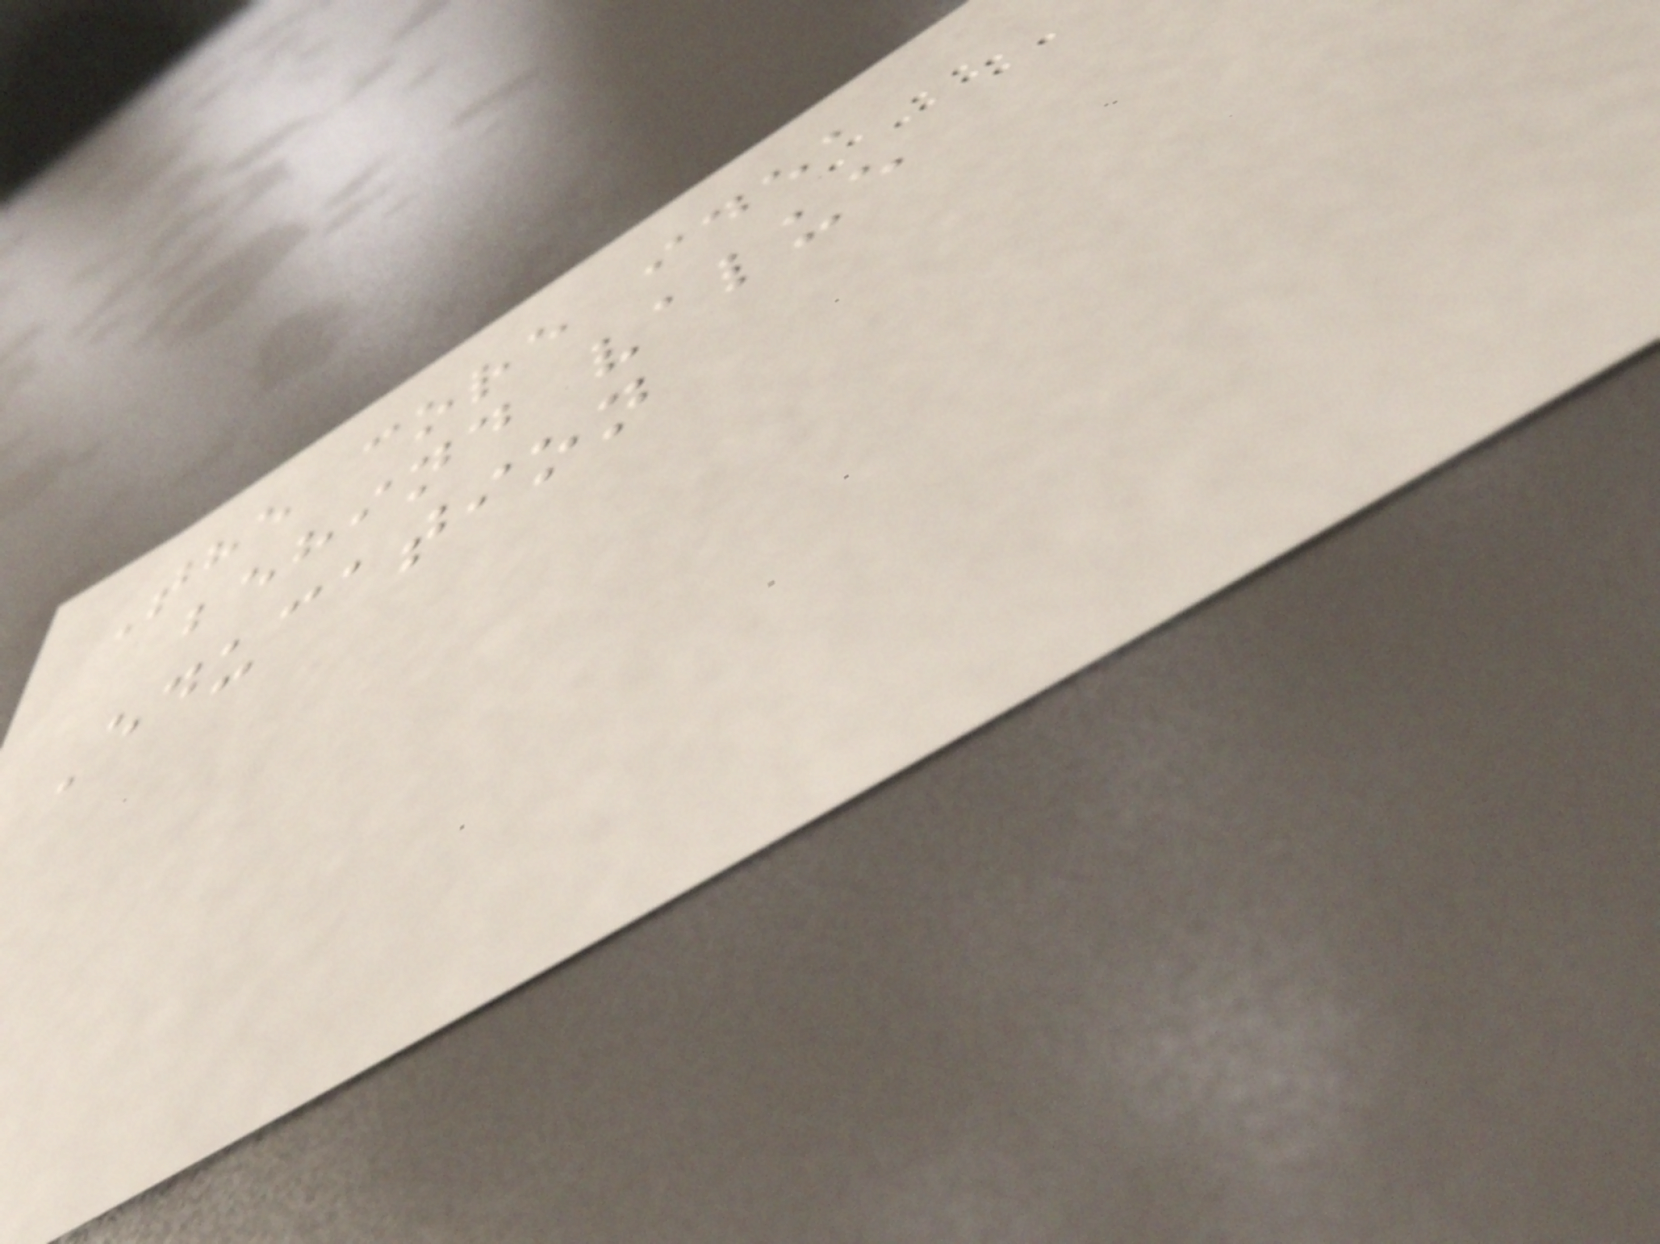The core idea
behind value
Education
